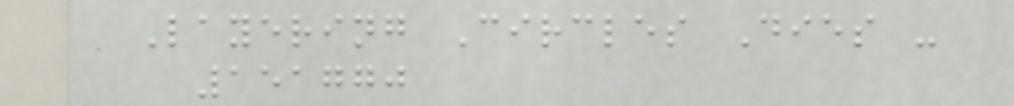Layering Circles Dies -
151770
